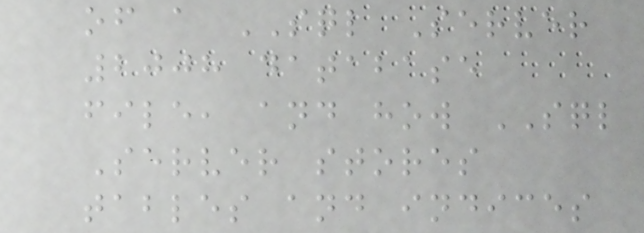of a SQL Server
2008 database
file, and how SQL
Server stores
tables and indices
